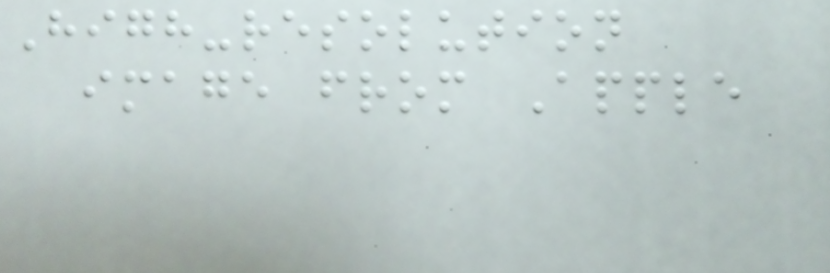High-resolution
image from Apple
